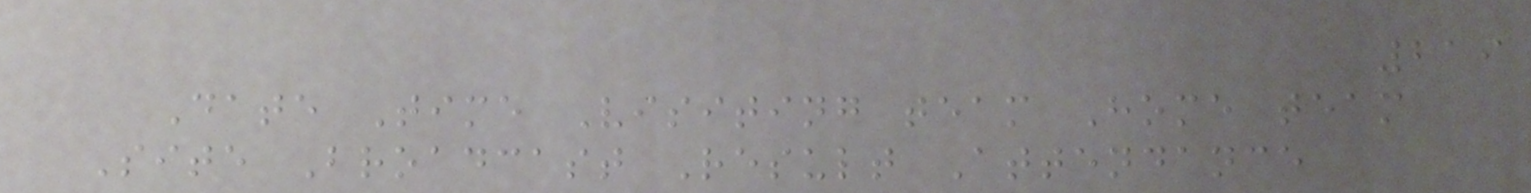219
Date Time Visiting team Home team
Site Broadcast Result Attendance
